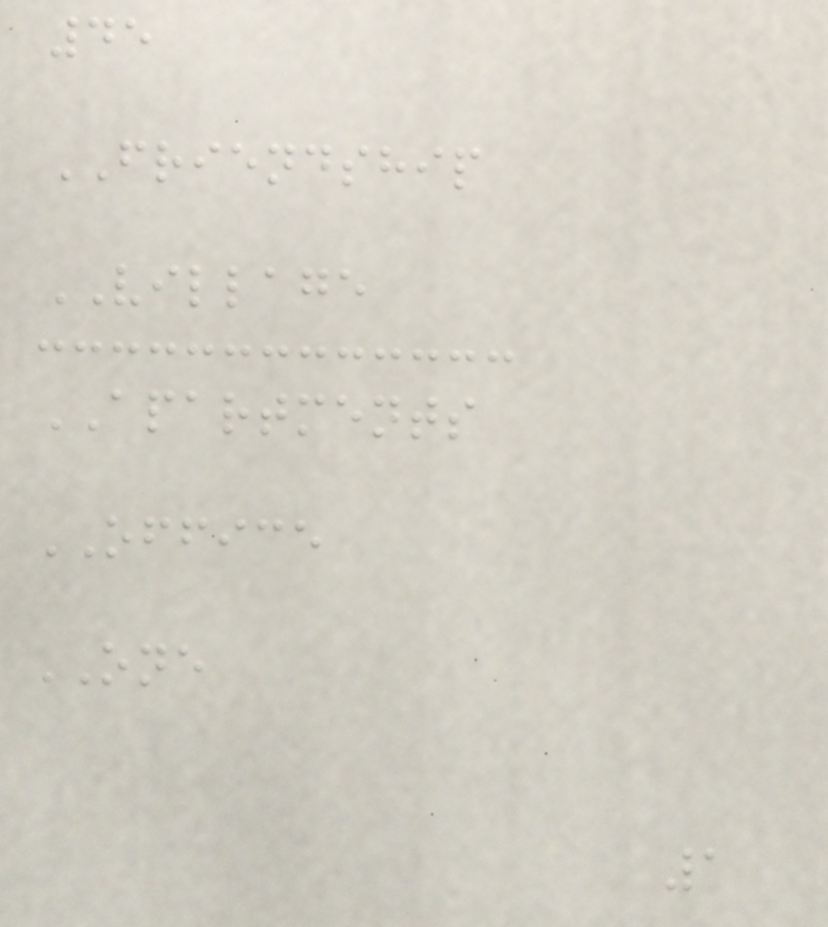45
FRIENDSHIP
VILLAGE
APARTMENTS
OFFICE
ONE
1
